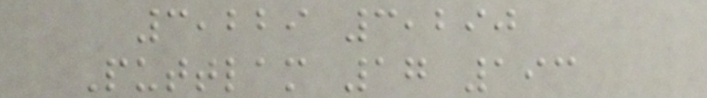3,229 3,290
Puttlam 17 193
